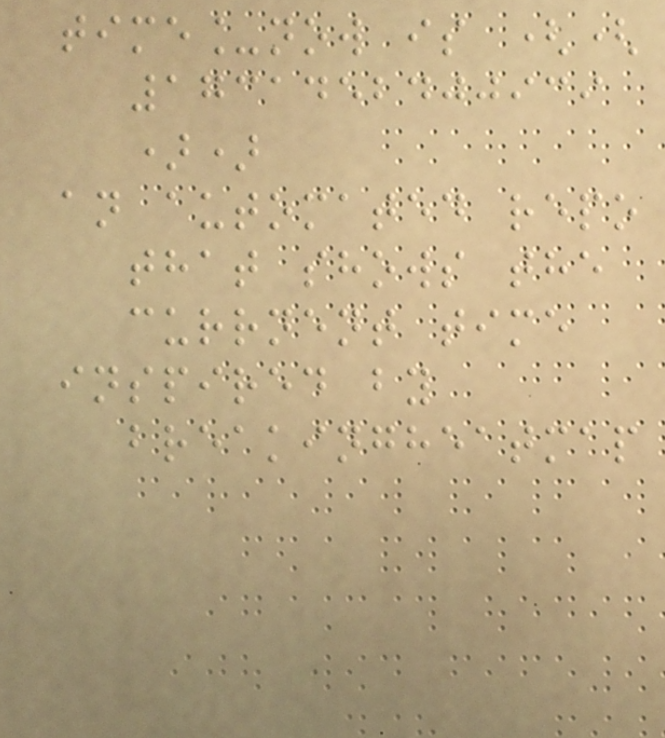time_now is ((
1731452400939
))
an automated repo
that shows the
currnent time
inspired by
breakingheatmap
